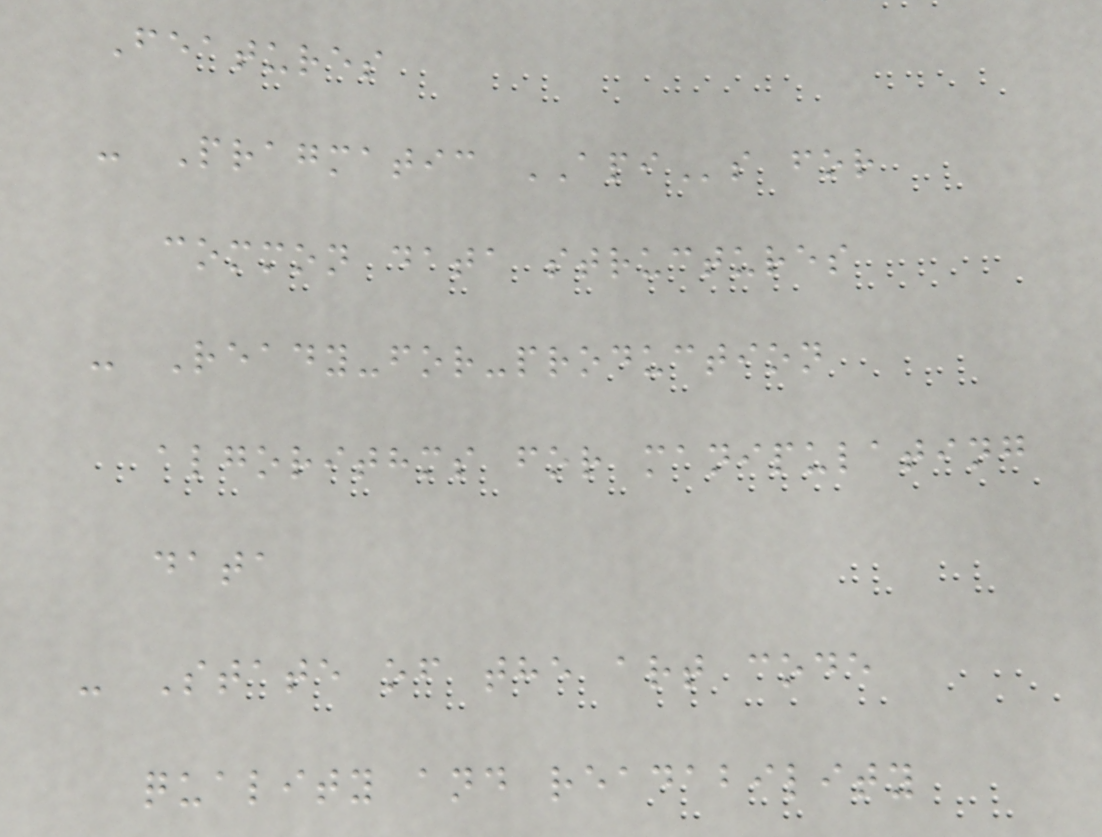Features
- Pragmatic APIs for
common data structures
- Ready-for-production
algorithms for manipulating
data
- State of the art code
quality and readability
